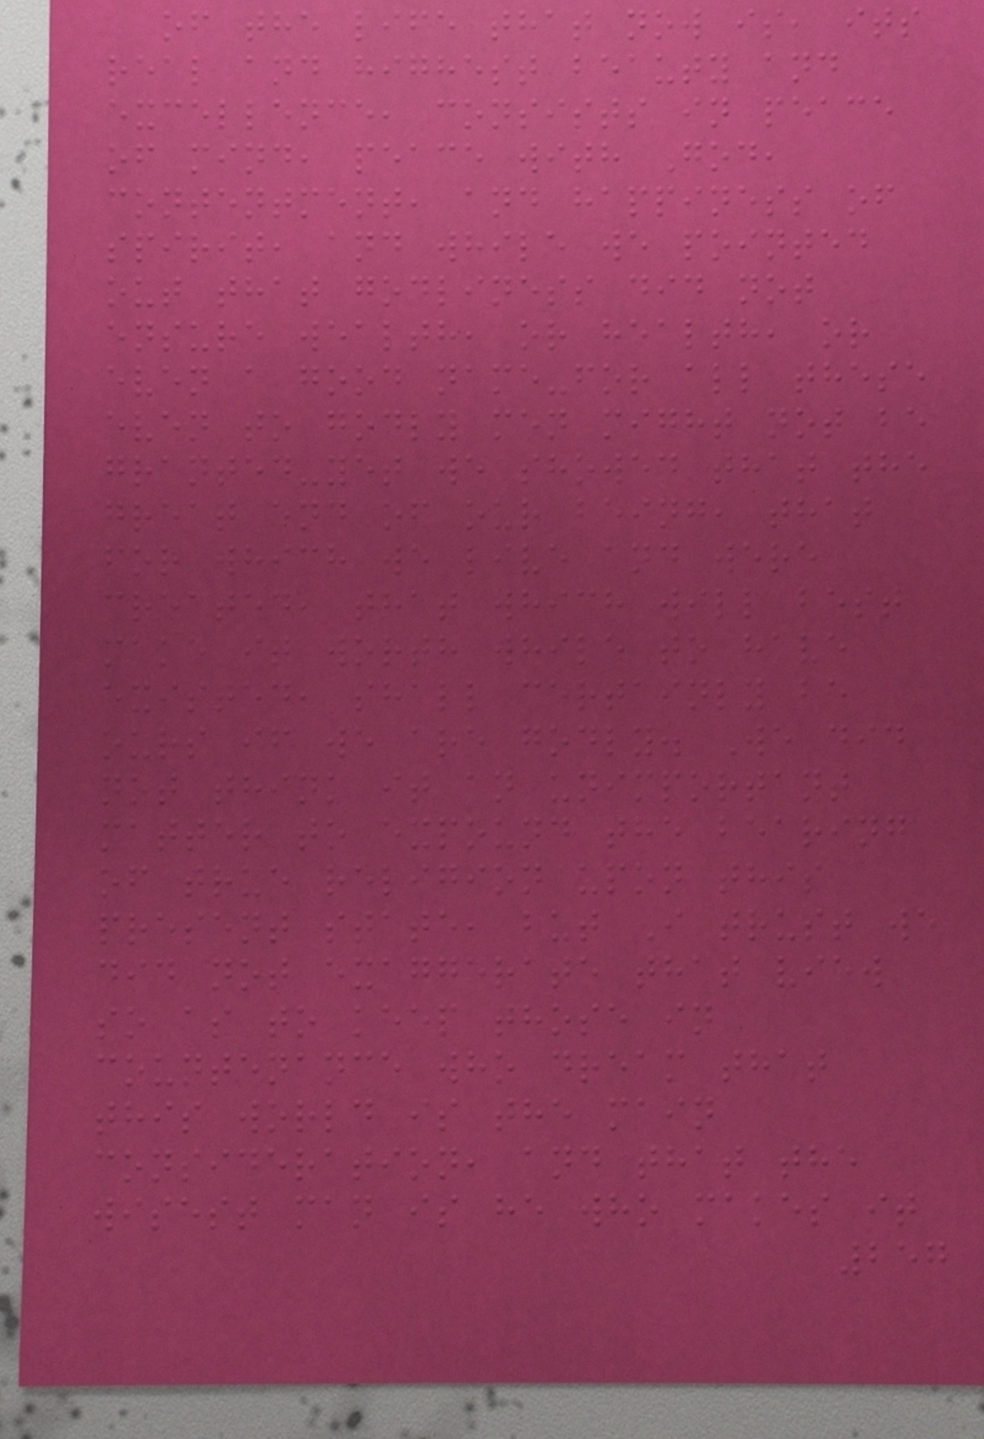of the life that now is, its
real and highest beauty and
excellence, consists in peace
of mind, peace with God,
contentment, and happiness of
spirit, and while we pointed
out that godliness did not
ensure wealth, or health, or
even a good name-for all these
even to godly men might not be
granted-yet we showed that the
great end of our being, that
for which we live and were
created, that which will best
make it worth while to have
existed, shall certainly be
ours if we are godly. We did
not think it an unimportant
matter to expound the bearing
of true religion upon this
present state, but I trust we
did not exaggerate that view
so as to keep those in
countenance who dream that
this world is the main
consideration, and that the
wisest man is he who makes it
257
